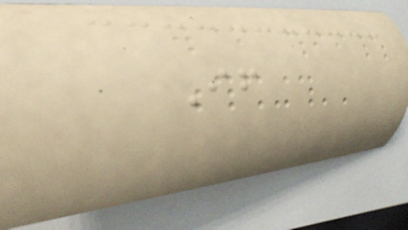If
